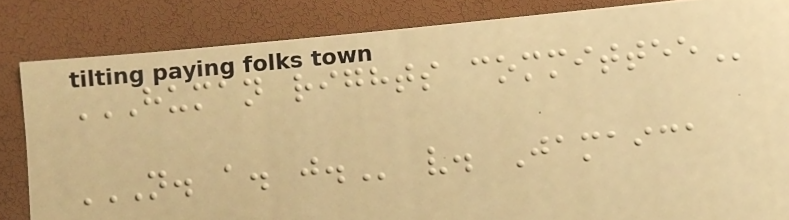HUMAN RIGHTS COMMITTEE
N. A. J. v. Jamaica
